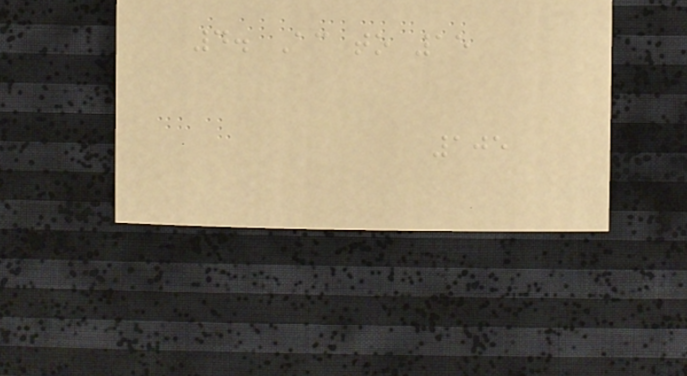4. According to 15
105
